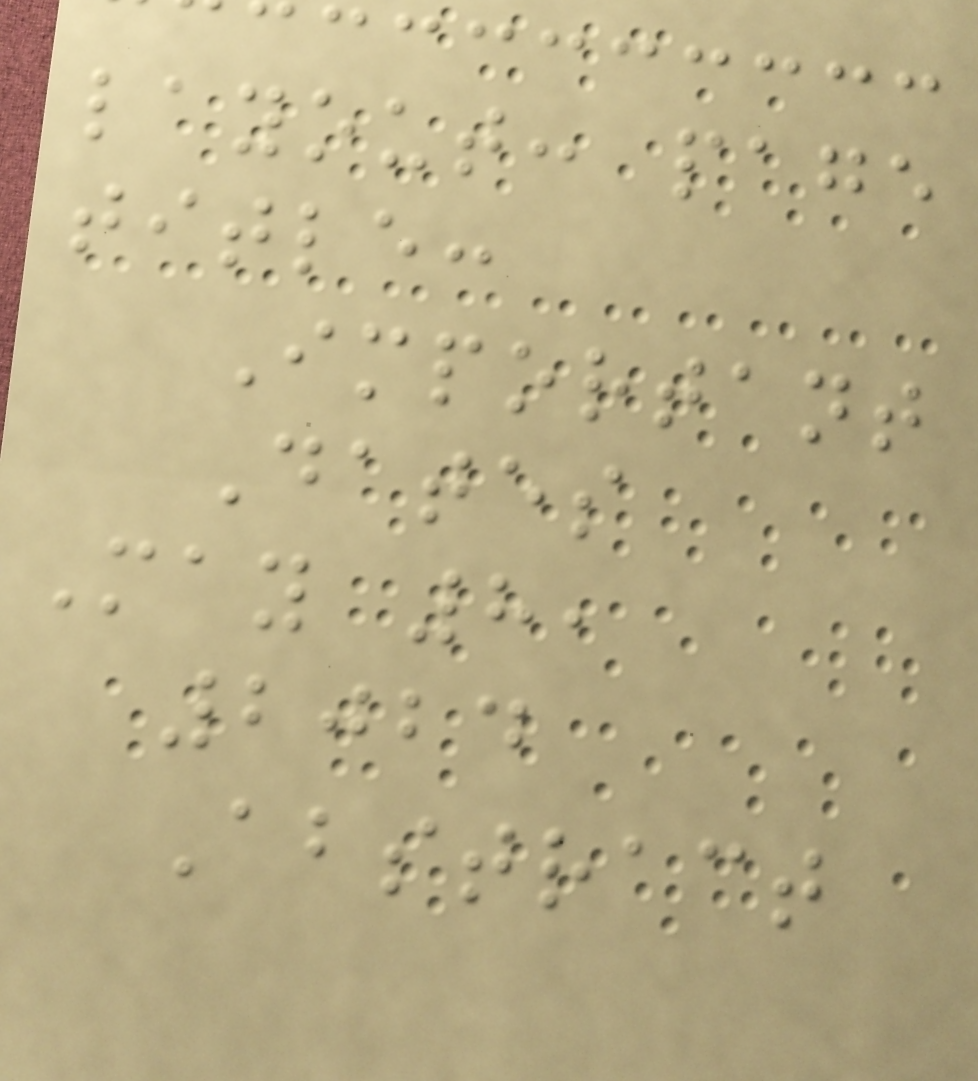layout: page
title:
Important
Dates
May 8,
2024
Abstract
